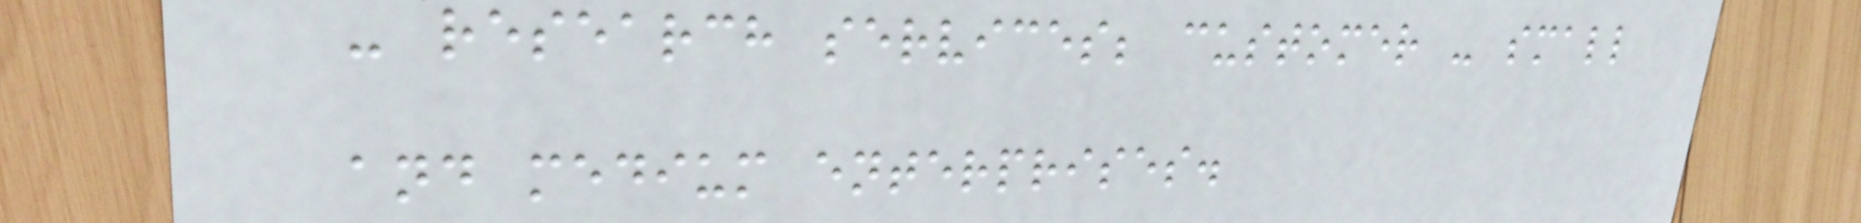- research services; customer - small
and medium enterprises.
